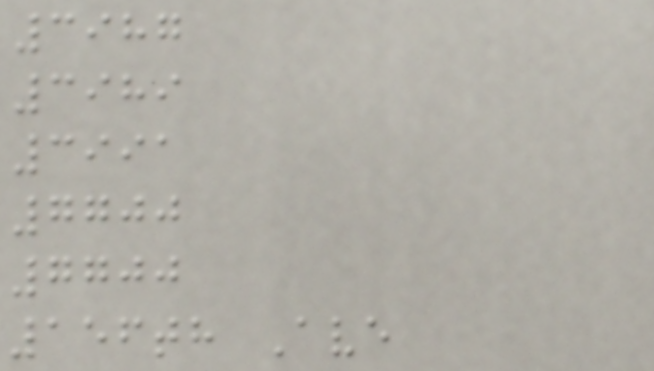3987
3989
3991
7700
7700
156th Ave
